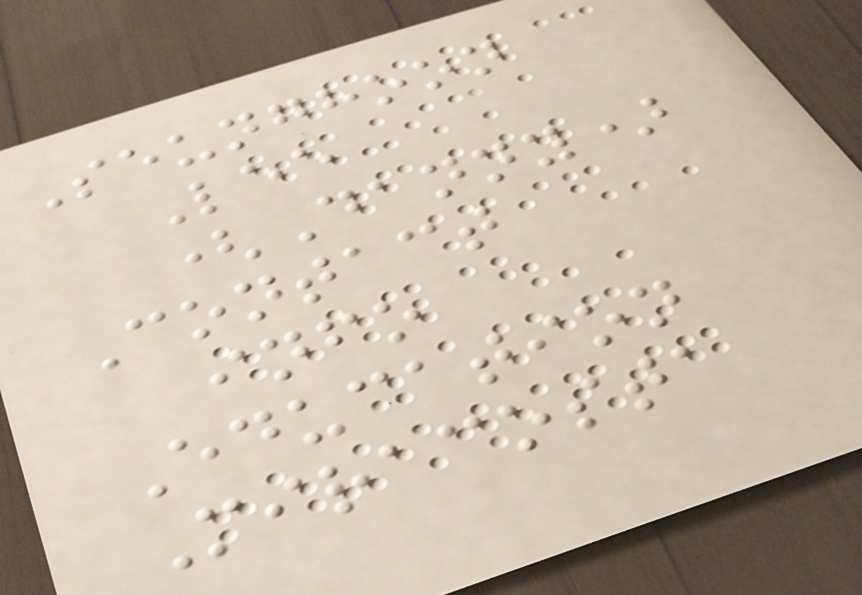Seunghoon
Lee
(Danny)
Contact
info
Education
Miracosta
